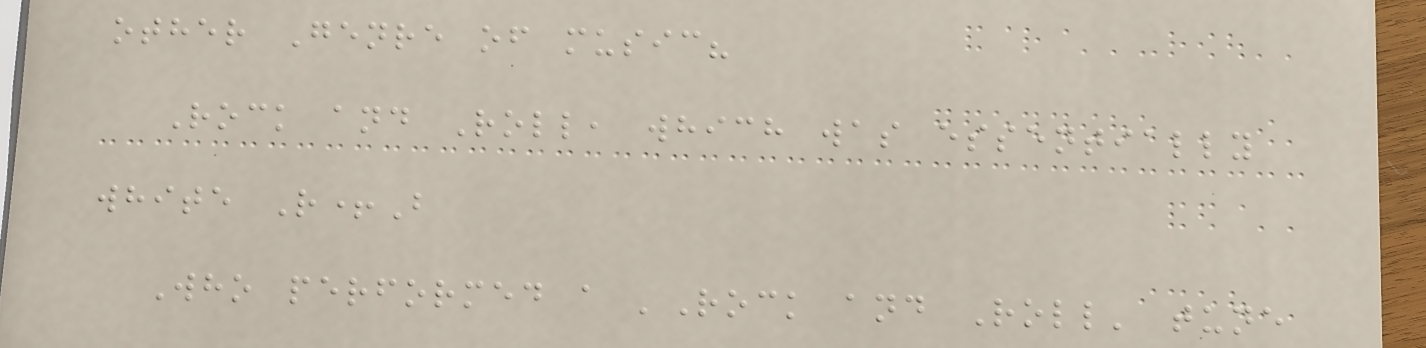other Genre of music?
Rock and Roll, which was essentially
white R+B
Who performed a 'Rock and Roll' tune
